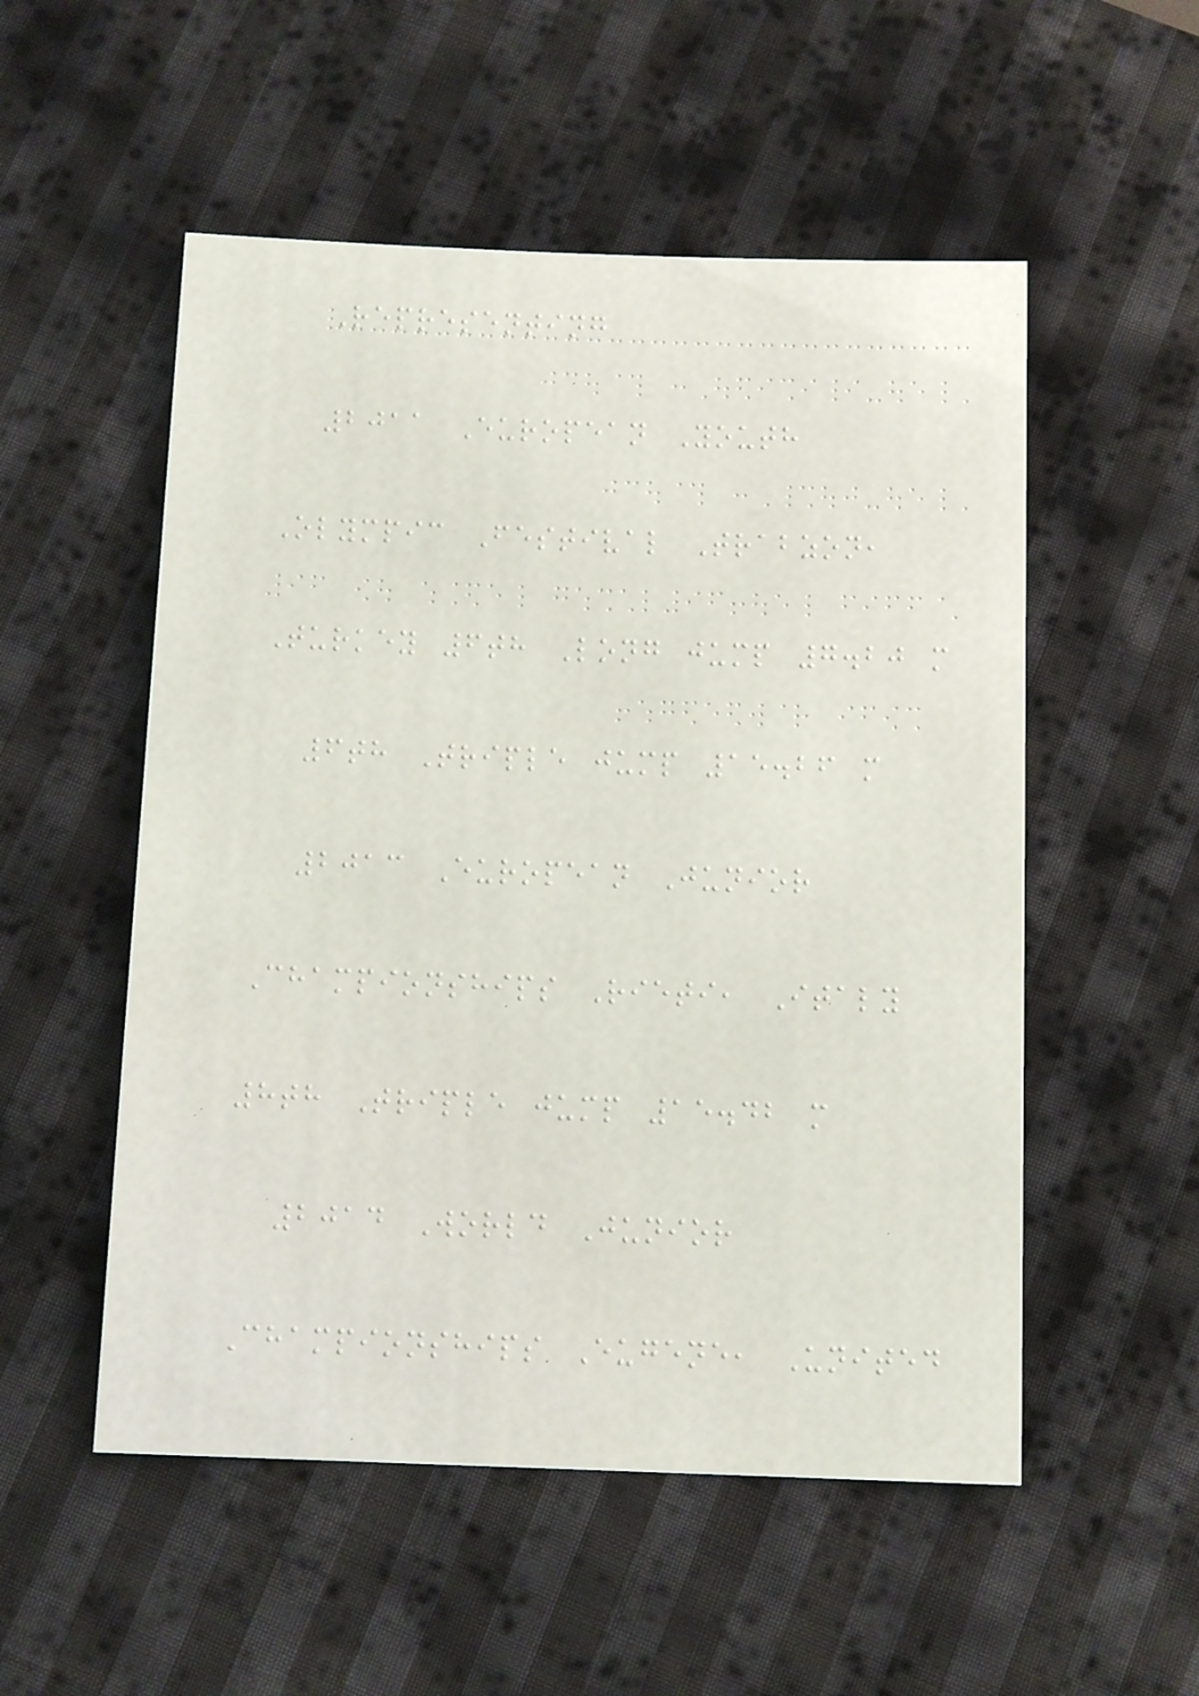Representing
2011 European Youth
Olympic Festival Trabzon,
Turkey 6th Long jump 7.20 m
6th Triple jump 15.26 m
2013 European Junior
Championships Rieti, Italy
8th Triple jump 15.42 m
2014 World Junior
Championships Eugene, United
